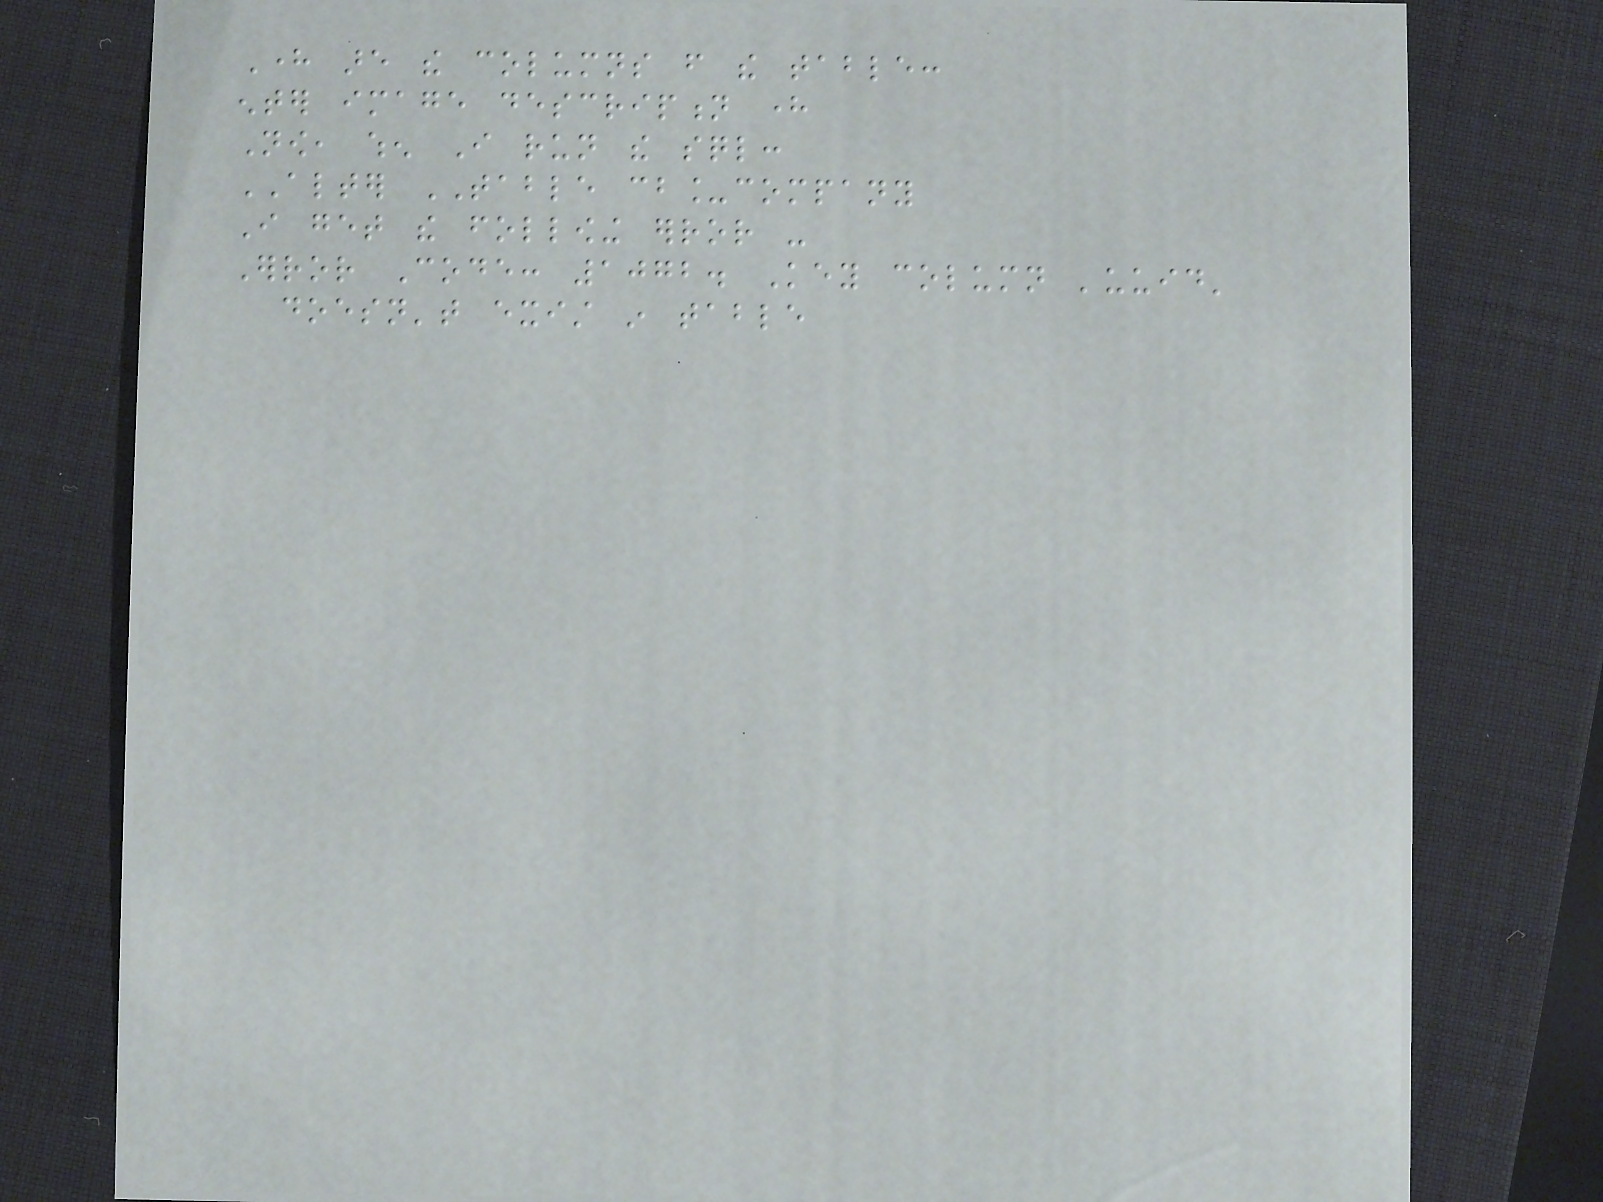Here are the columns from the table:
enter image description here
Now, when I run the sql:
ALTER TABLE cb_company
I get the following error -
Error Code: 1072. Key column 'uuid'
doesn't exist in table
